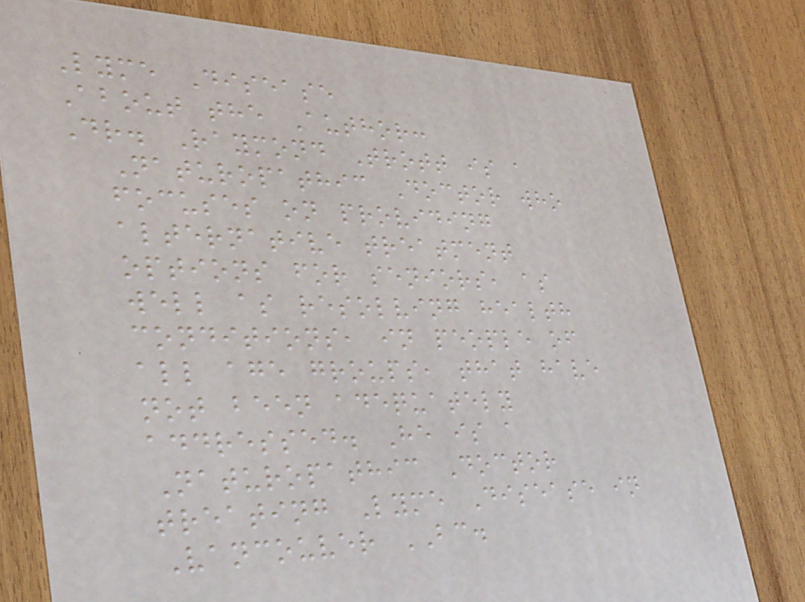Lyme Disease
About the Author:
Dr. Raymond Trott is a
Naturopathic Doctor who
focuses on providing
alternative treatment
options for seniors, as
well as resolving health
conditions, in people of
all age groups, that have
not been adequately
addressed. He is a
Naturopathic Doctor
treating Lyme Disease in
Vancouver BC.
